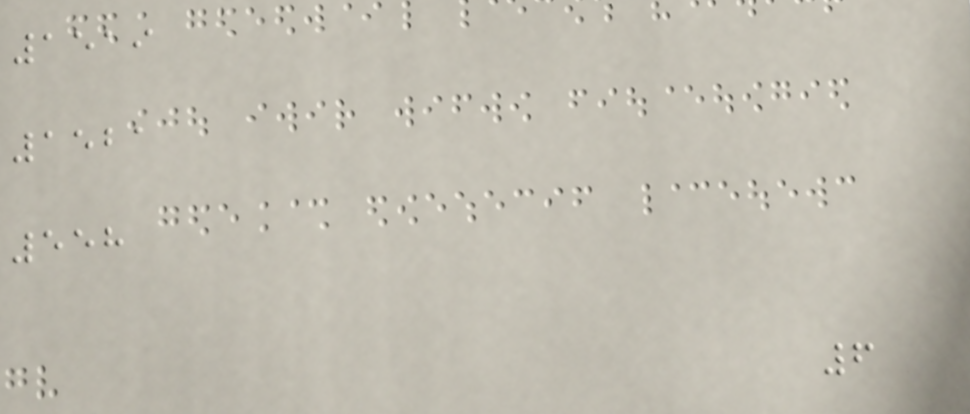1519
1521
558
6
